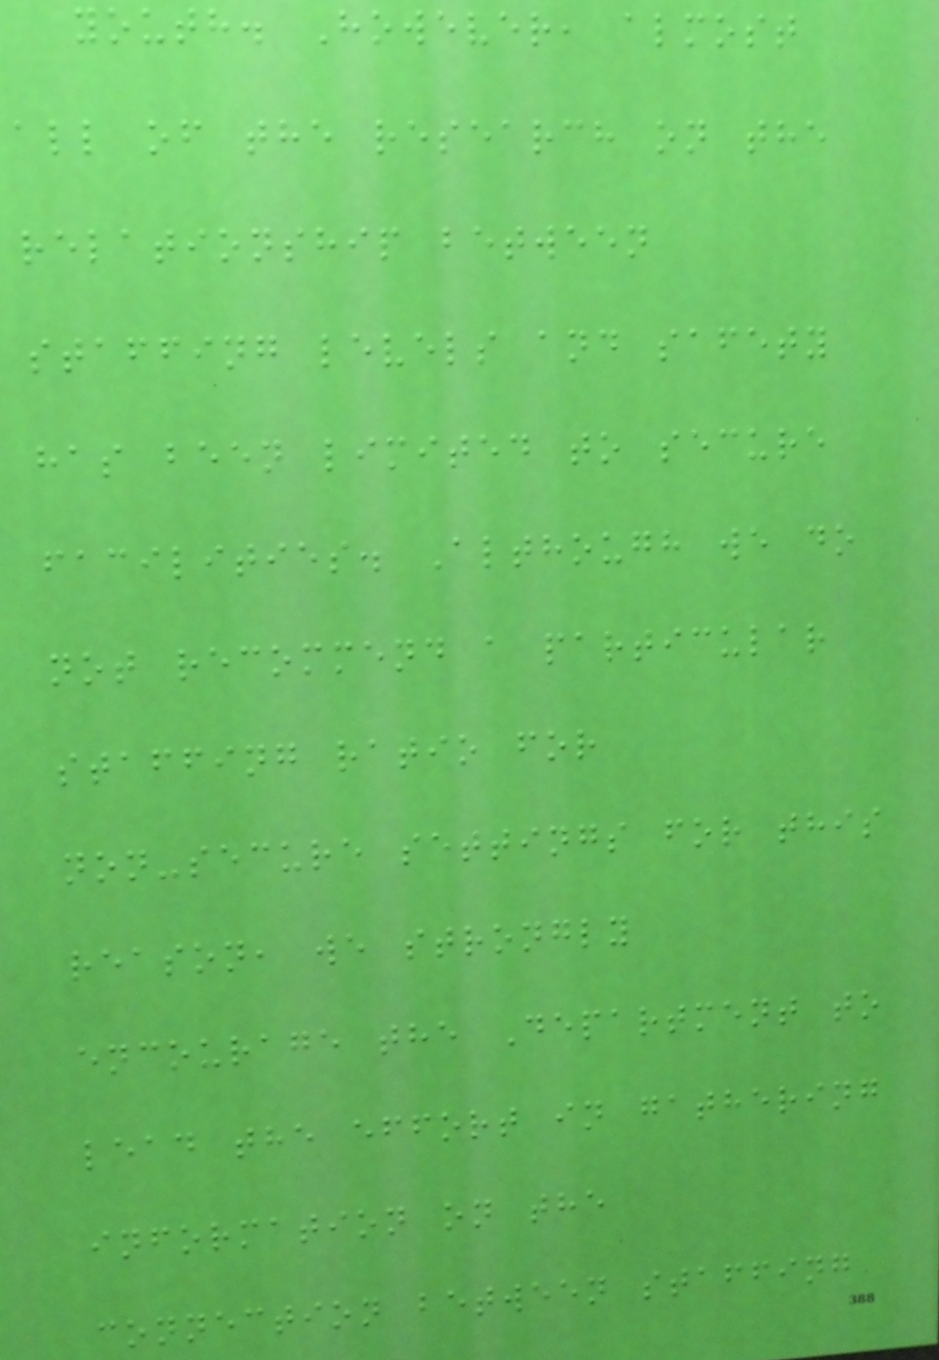youth. However, almost
all of the research on the
relationship between
staffing levels and safety
has been limited to secure
facilities. Although we do
not recommend a particular
staffing ratio for
non-secure settings for this
reason, we strongly
encourage the Department to
lead the effort in gathering
information on the
connection between staffing
